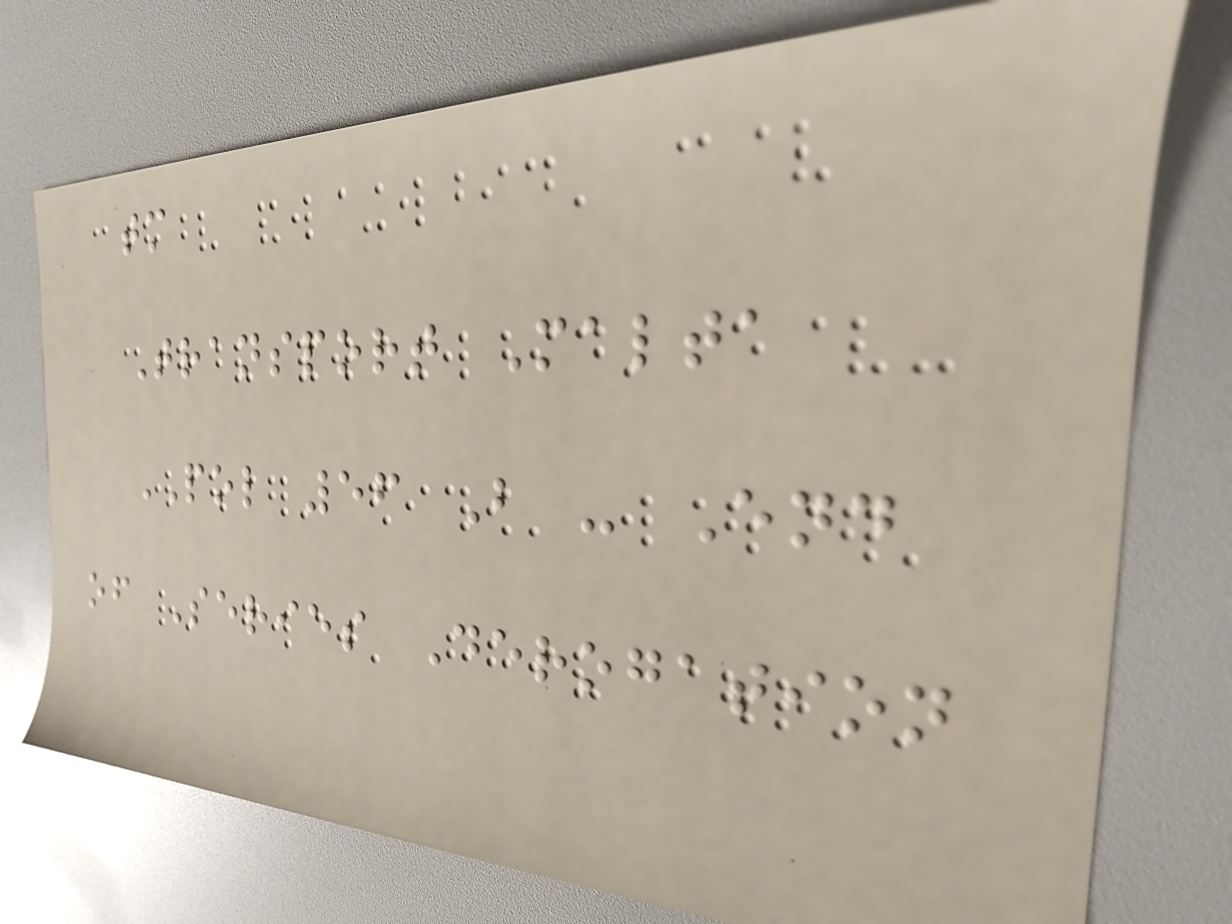tm
Transport Malta
POL 56 B - End
of Series Derogation
